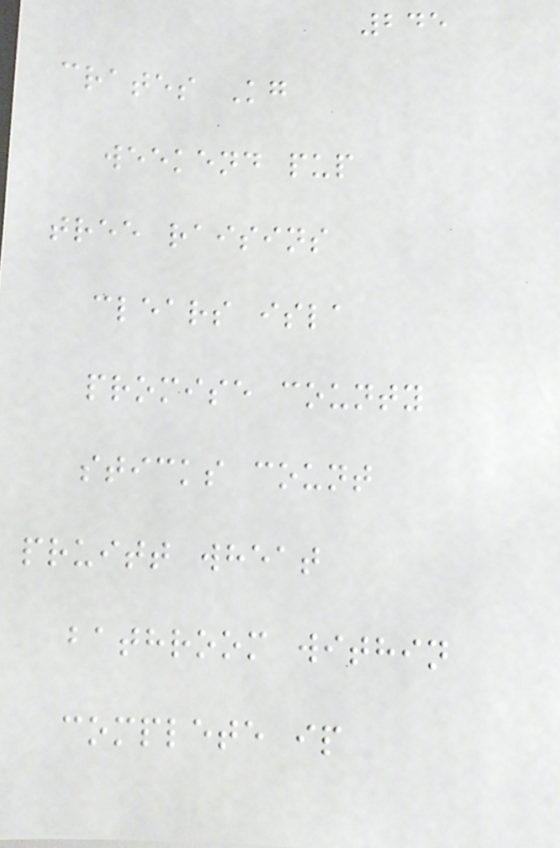245
crates Kg
weekend pup
tree raisins
clears isla
promise county
sticks count
pruitt wheat
bathroom within
complete ip
